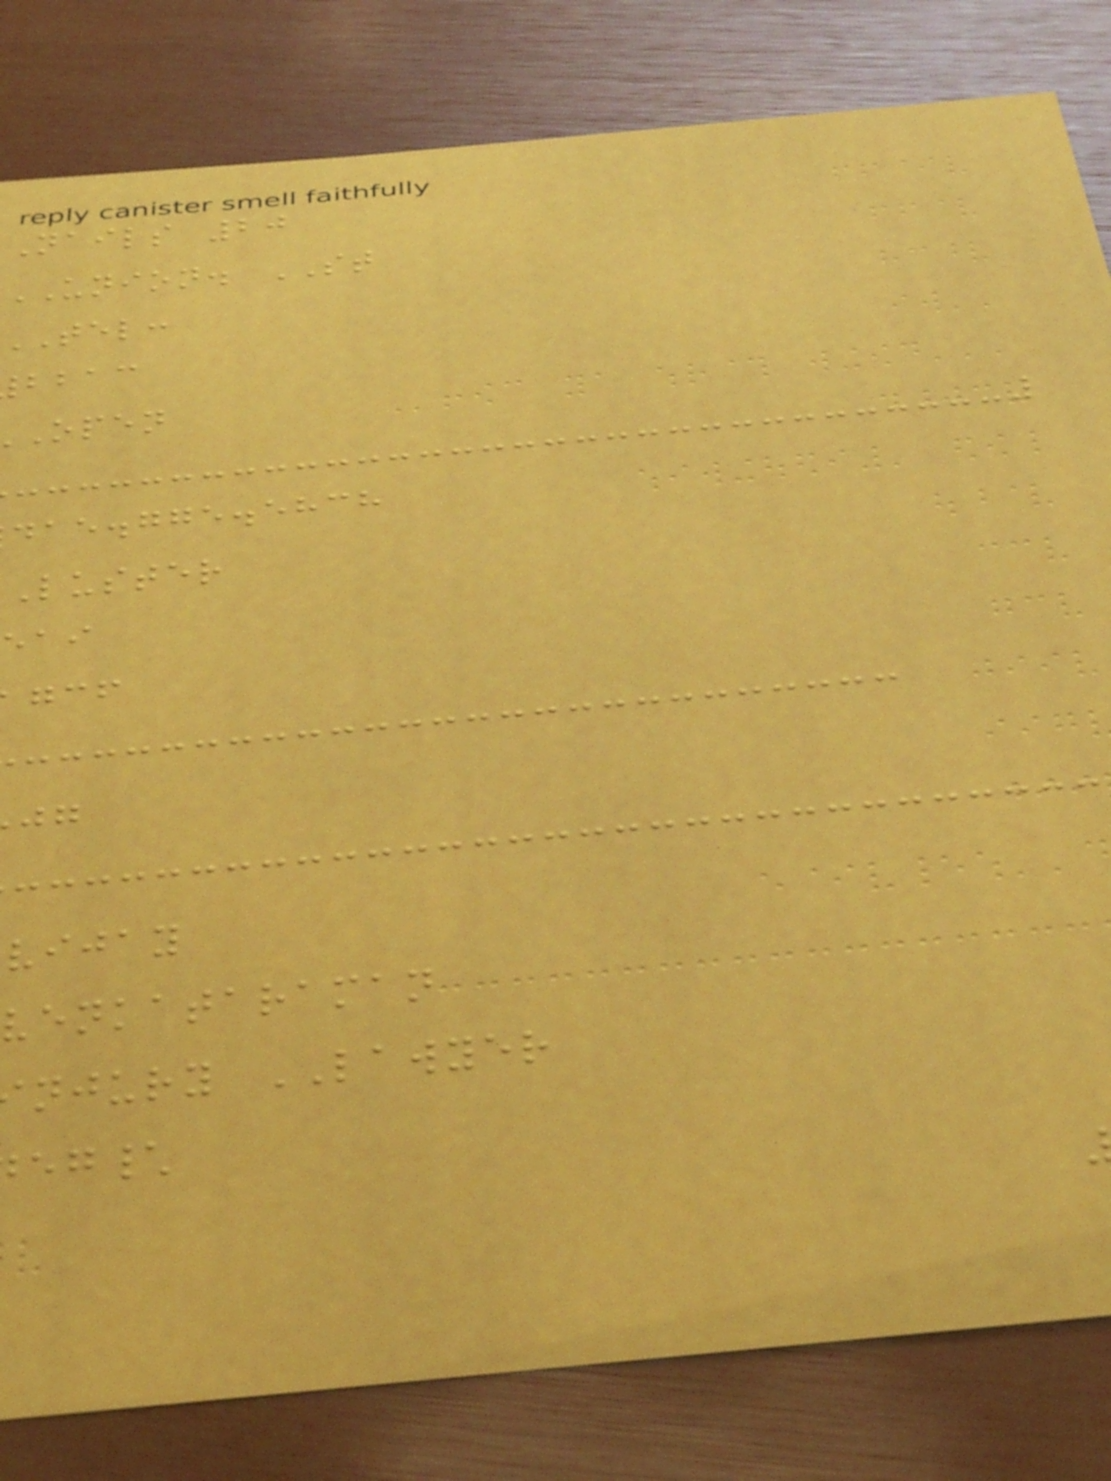Nails 20
UNION. ST
tel:
bbac
open
dae.gge.ehch
luster
vijay
venkataraman
njury LAWYER
eg\
